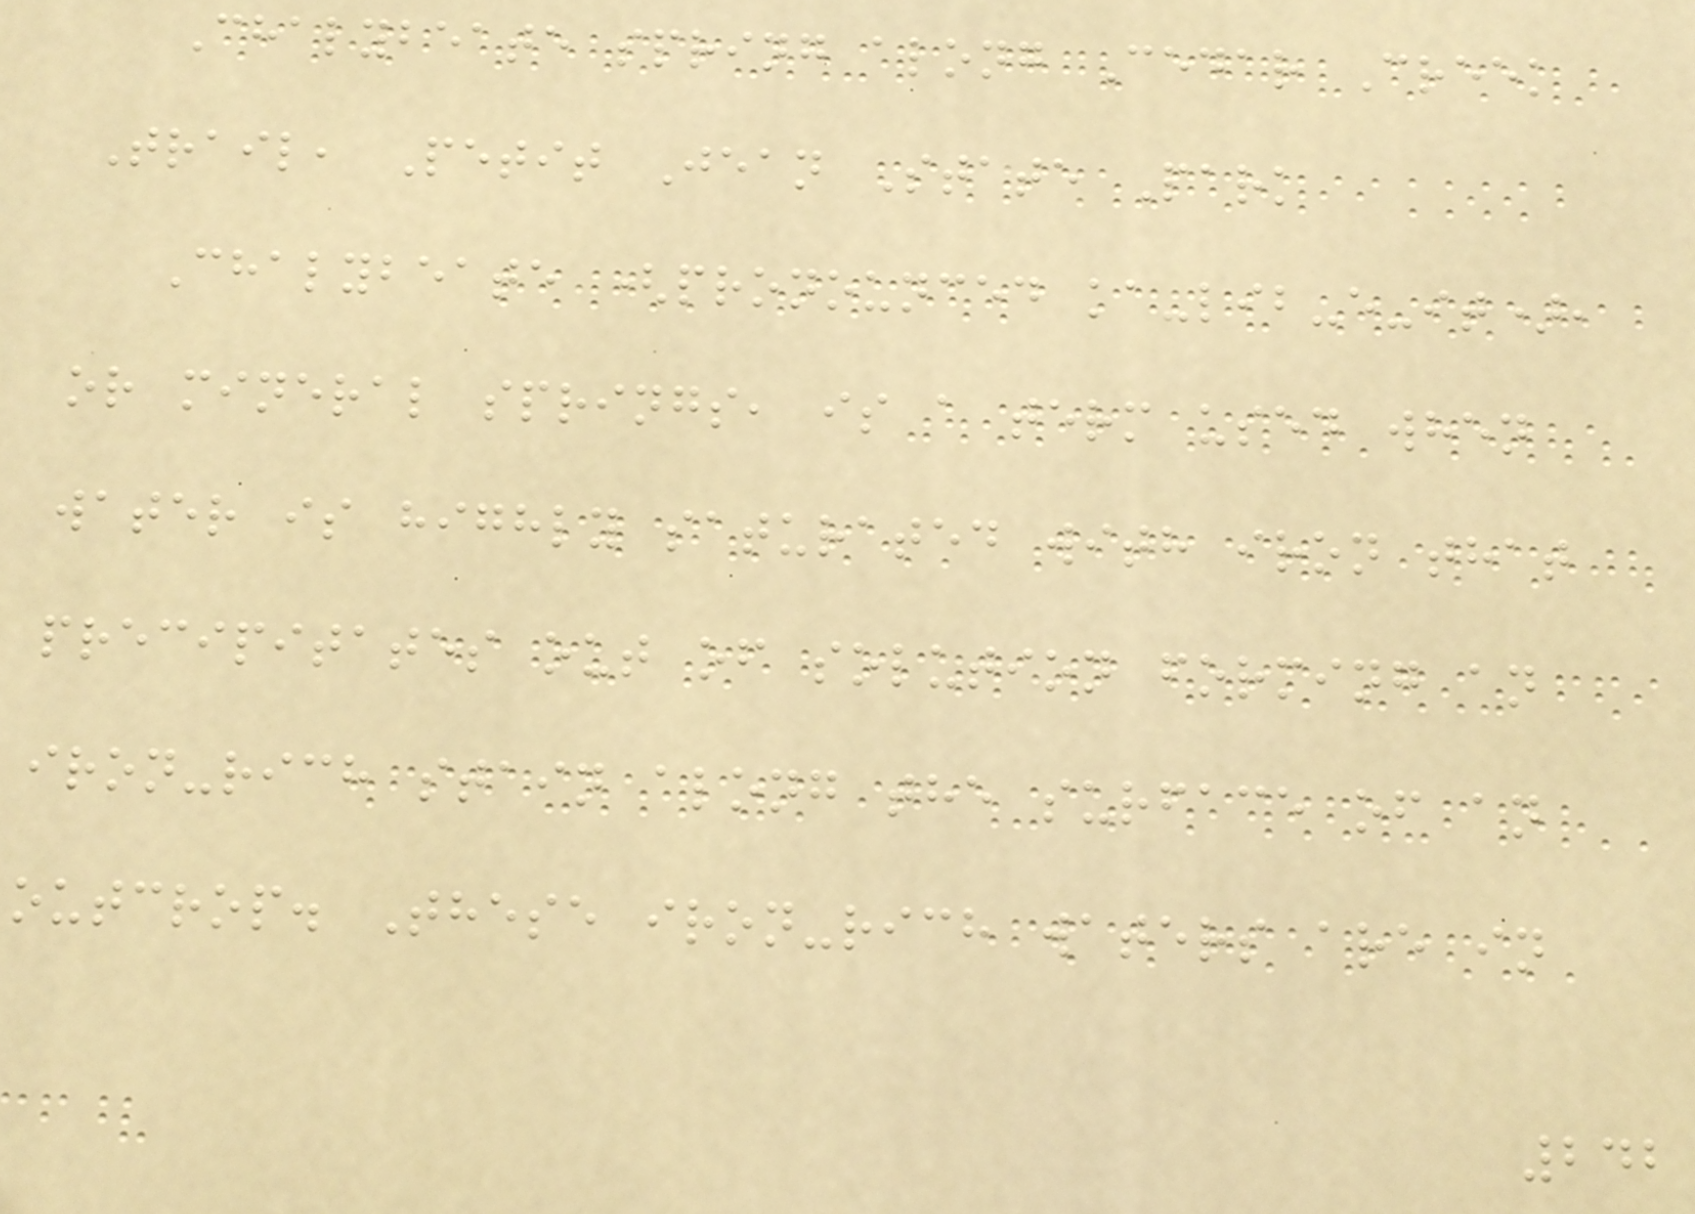Chalybeate spring along Cedar Creek
Trail, Petit Jean State Park
Chalybeate (pronounced ka-lib-e-it),
or mineral springs, is a term used when
water is highly saturated with iron that
precipitates out of solution forming an
iron-rich stain along the surface of an
outcrop. These iron-rich waters are in
242
